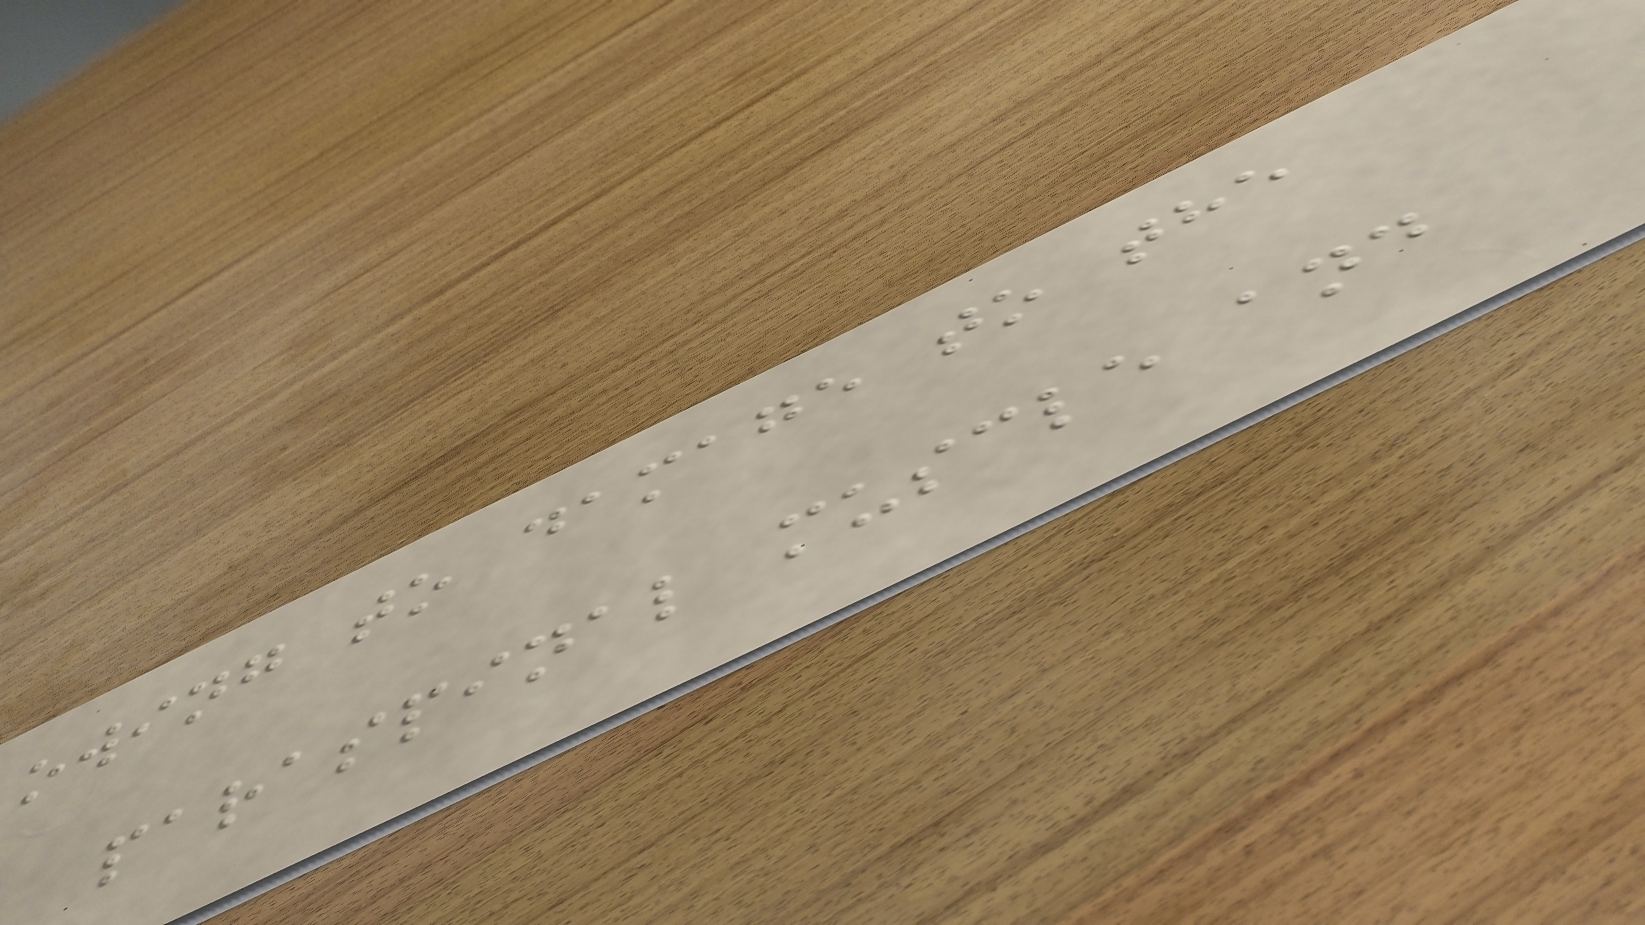owing to damage to the
paraspinal muscle and
